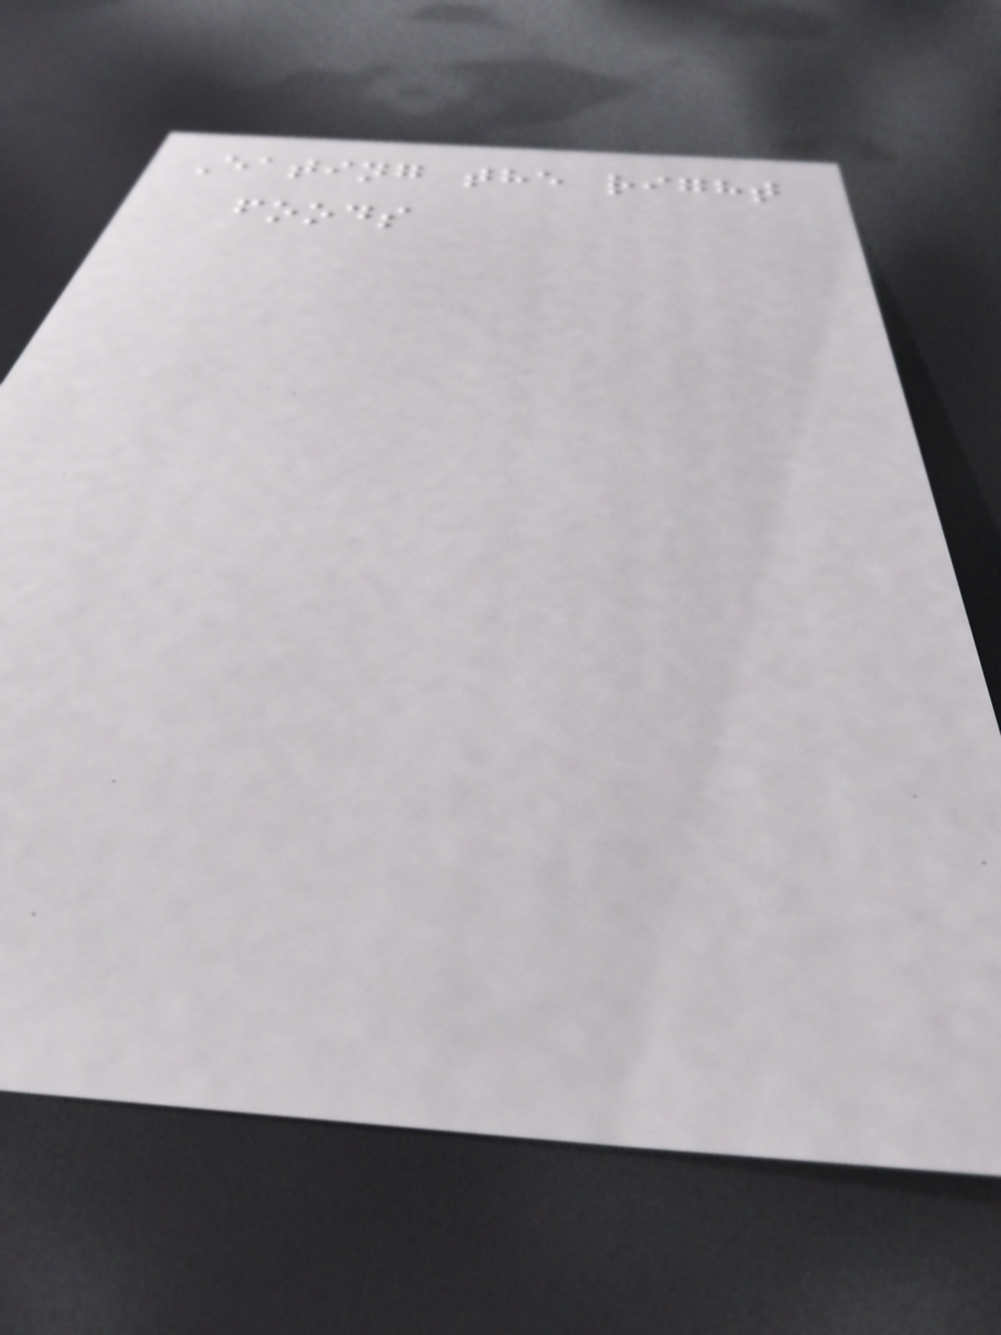Eating the right
foods
